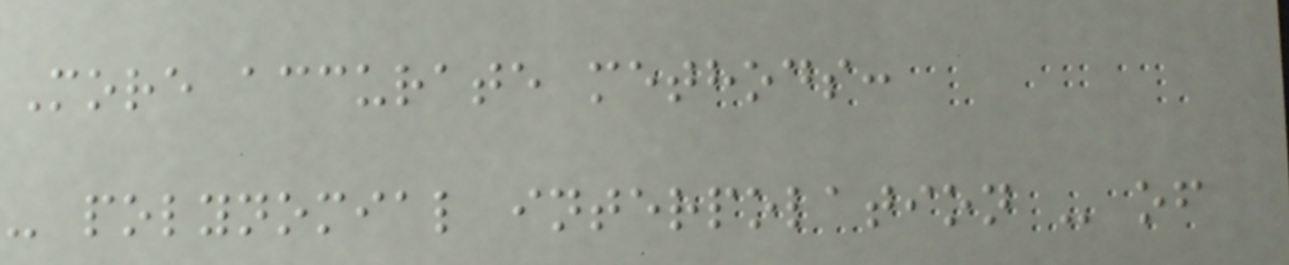More accurate methods:
- polynomial interpolation - of
